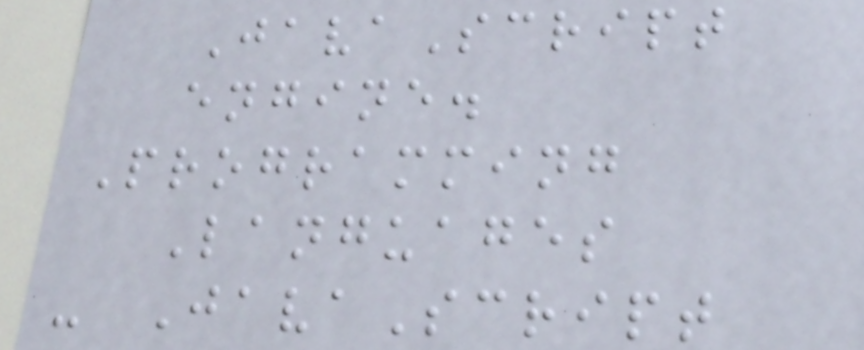JavaScript
engine.
Programming
Languages
- JavaScript
